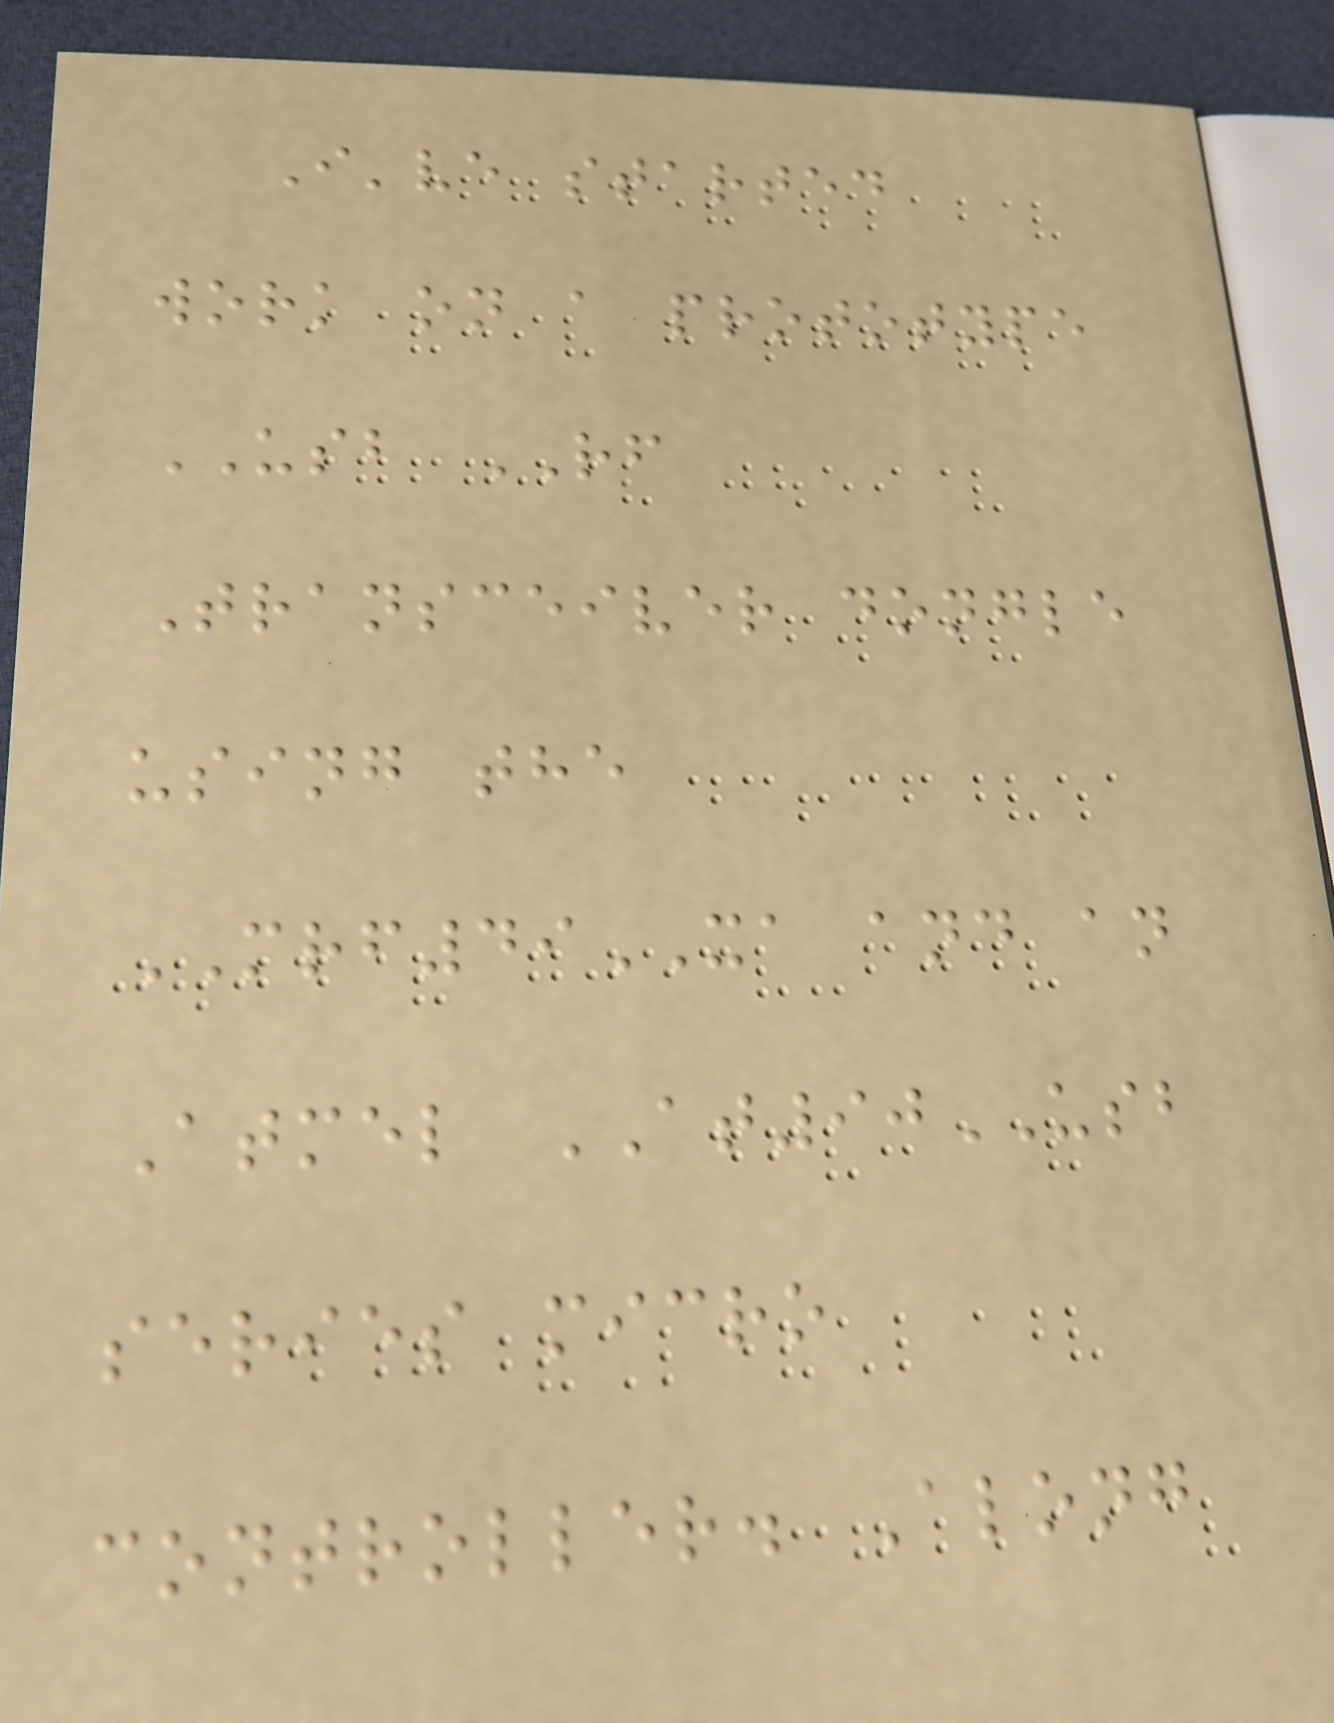I've started
work on a prototype
USB RF
Transceiver dongle
using the
MRF49XA and an
Atmel AT90USB
series micro
controller. Along
